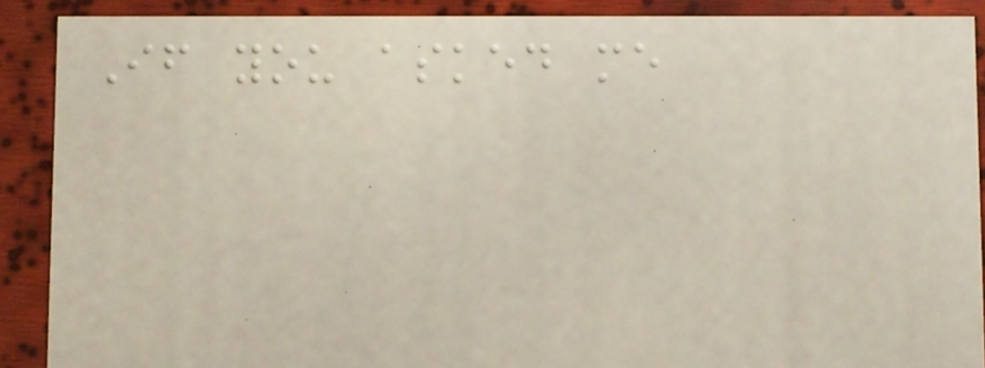If you asked me
